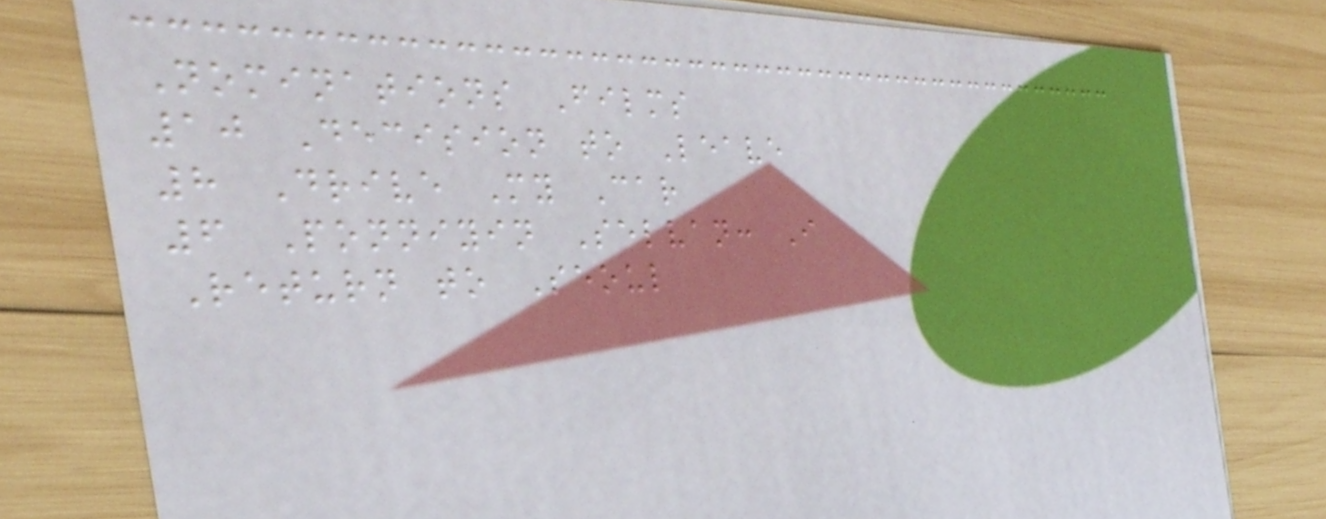Nominations Films
10 Decision to Leave
8 Drive My Car
6 Ponniyin Selvan: I
Return to Seoul
